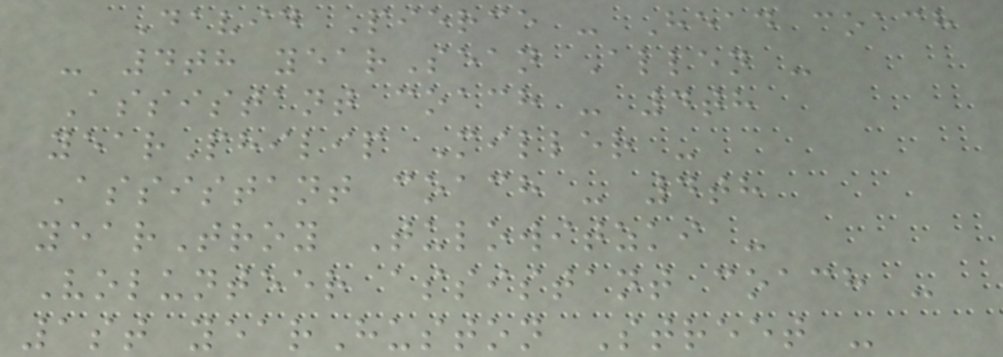David Pierce - Head coach
- 4th yearSean Allen -
Assistant coach - 4th
yearPhilip Miller -
Assistant coach - 4th
yearTroy Tulowitzki -
Volunteer assistant coach -
1st yearHuston Street -
